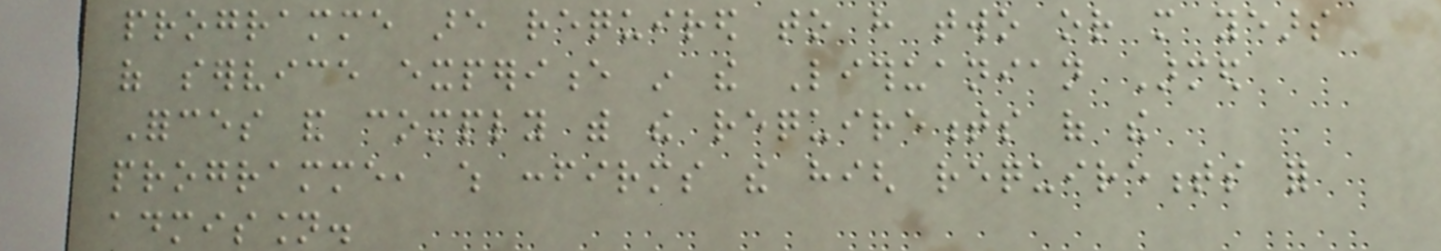programme are required to have two or more years
of service experience in the Lithuanian Armed
Forces and comply with the requirements of the
programme, which confirms the high requirements for
admission.
